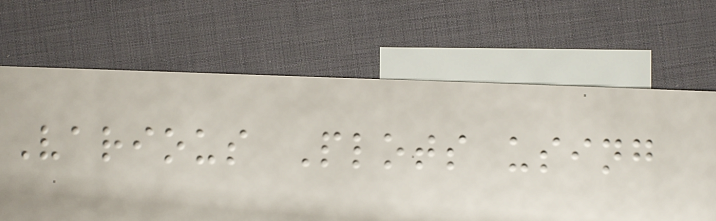Various Plots using
